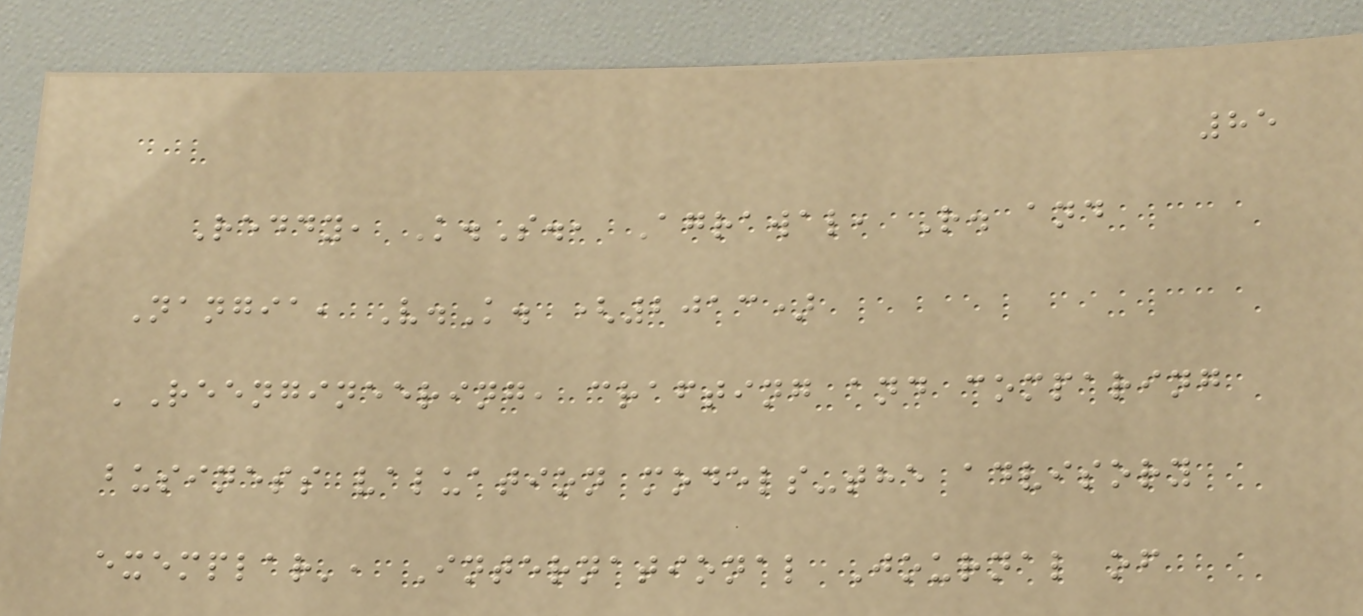85
Reddy, K.S., Agrawal, R. and
Nangia, V.K. (2013)
'Reengineering, crafting and comparing
business valuation models-the advisory
exemplar', International Journal of
